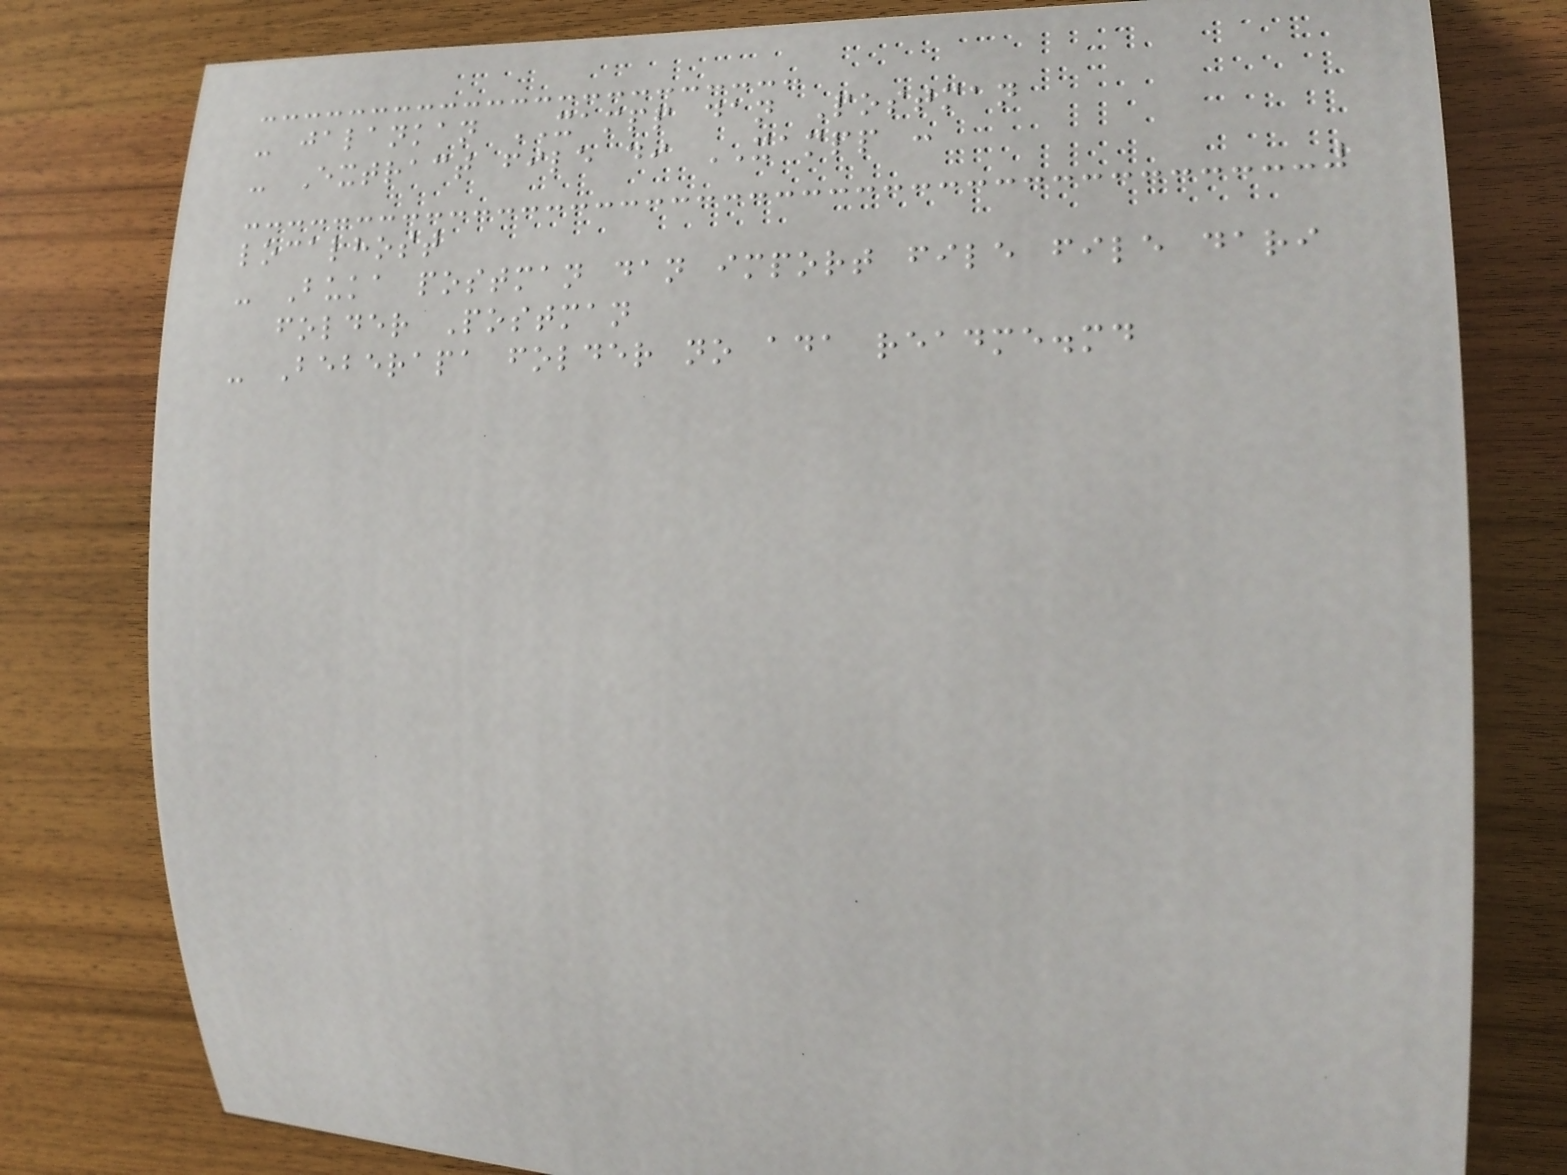- jalankan XAMPP dan Postman
- Extract file di XAMPP :
localhost
- Buka postman dan import file file dari
folder Postman
- Beberapa folder no ada readme.md
